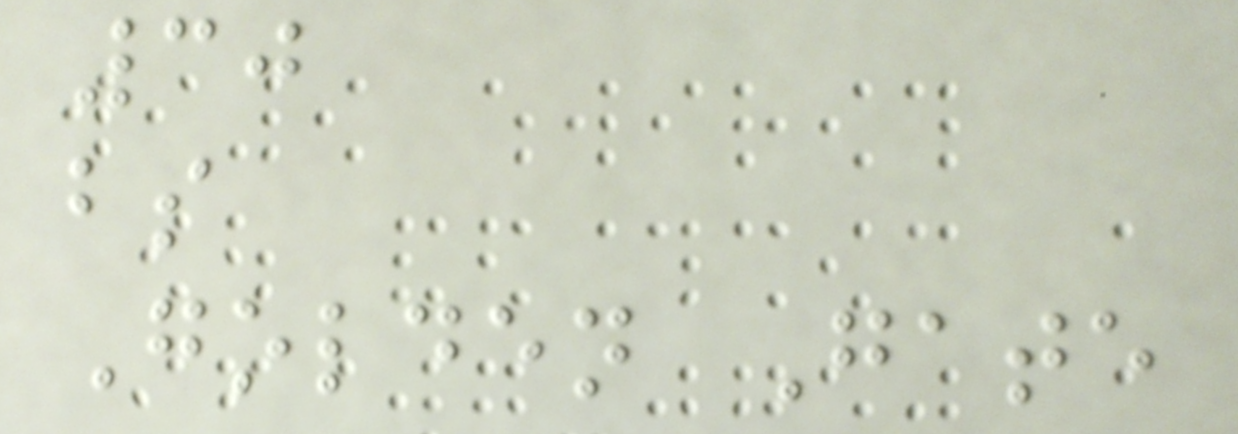30
bs
Golden Gate
